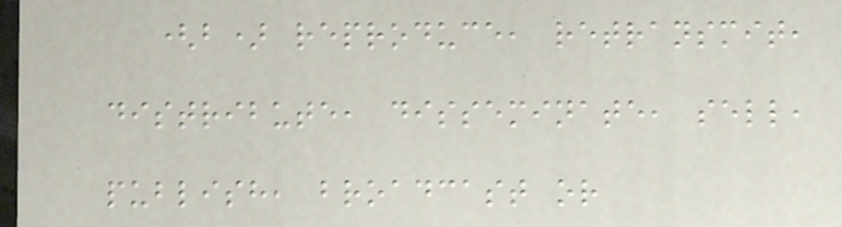(b) reproduce, retransmit,
distribute, disseminate, sell,
publish, broadcast or
